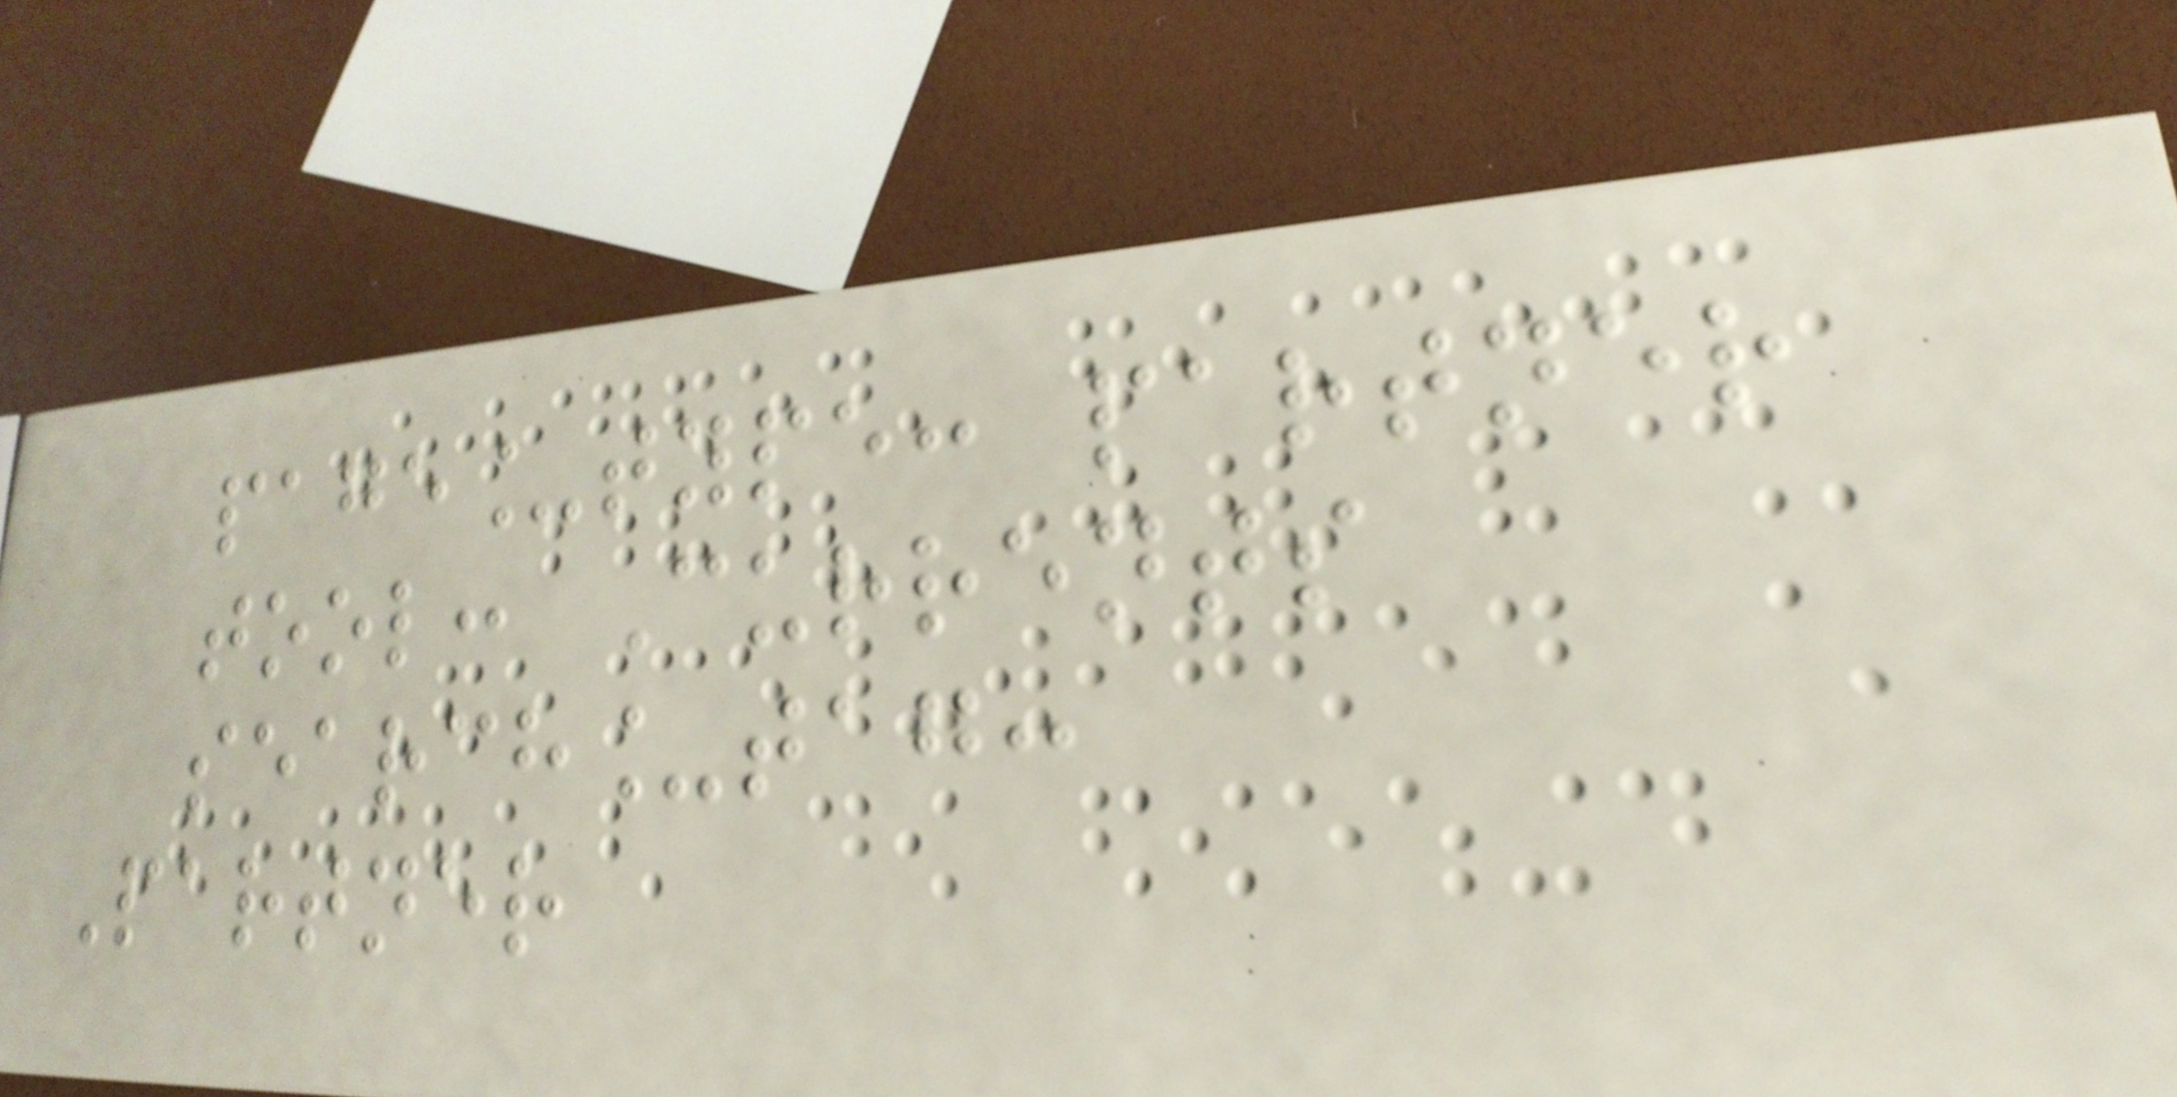page_type: partner
tool: Currents
search_tag:
Partner
